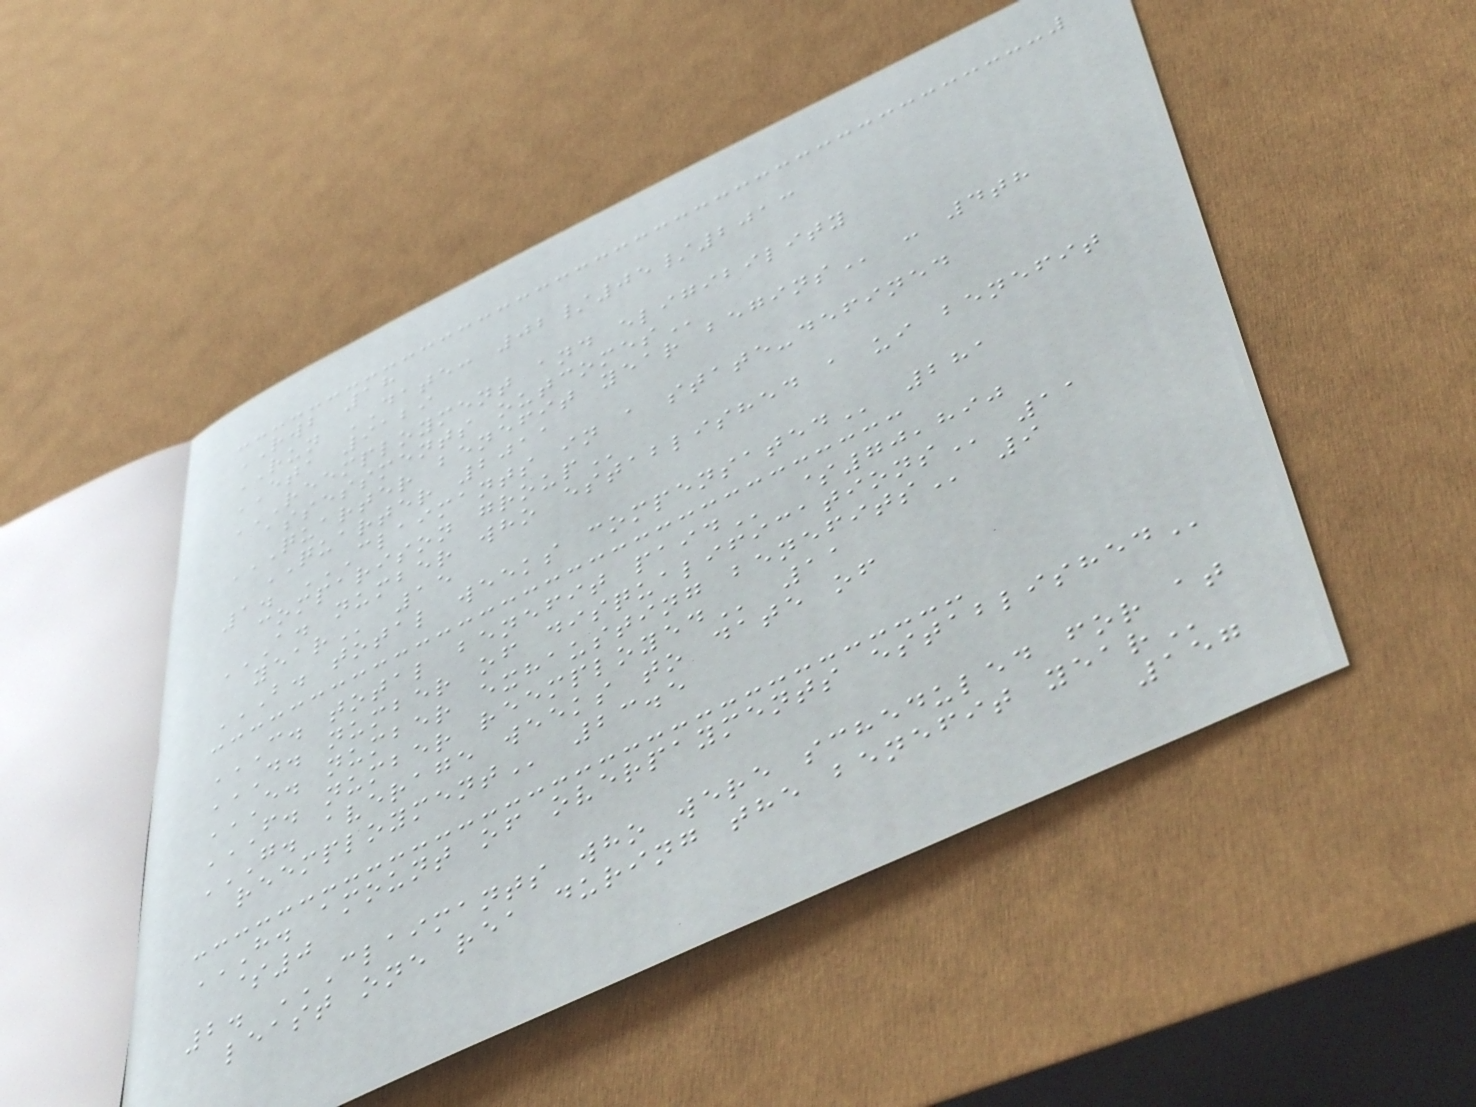RWB 18
RUN DATE: 02/05/2013
ETA 9129
REEMPLOYMENT AND ELIGIBILITY
ASSESSMENTS OUTCOMES
QUARTER BENEFIT YEAR BEGINS - 4th
QUARTER 2011
1. CLAIMANTS IN A STATE-DEFINED
COMPARISON GROUP
A. NUMBER WHO ESTABLISHED A UI BENEFIT
YEAR 15
B. TOTAL WEEKS COMPENSATED 281
C. TOTAL BENEFIT PAID $70,890
D. NUMBER OF DISQUALIFICATIONS 11
E. NUMBER EXHAUSTING BENEFITS 9
F. NUMBER REEMPLOYED 11
G. AVERAGE WEEKS TO DATE OF
REEMPLOYMENT 23.5
H. AMOUNT OF OVERPAYMENTS ESTABLISHED
$0
2. CLAIMANTS WHO WERE SCHEDULED FOR AT
LEAST ONE REA DURING THE BENEFIT YEAR
157
